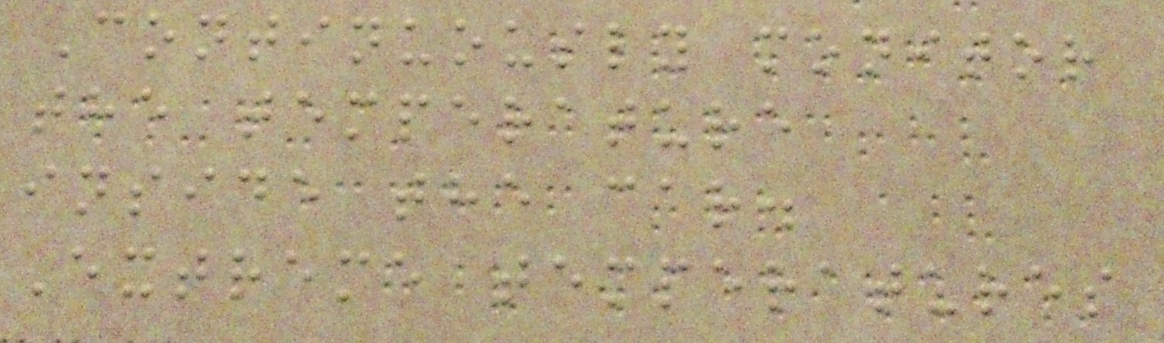Continuously monitor
the temperature
inside the car.
Extreme temperatures
